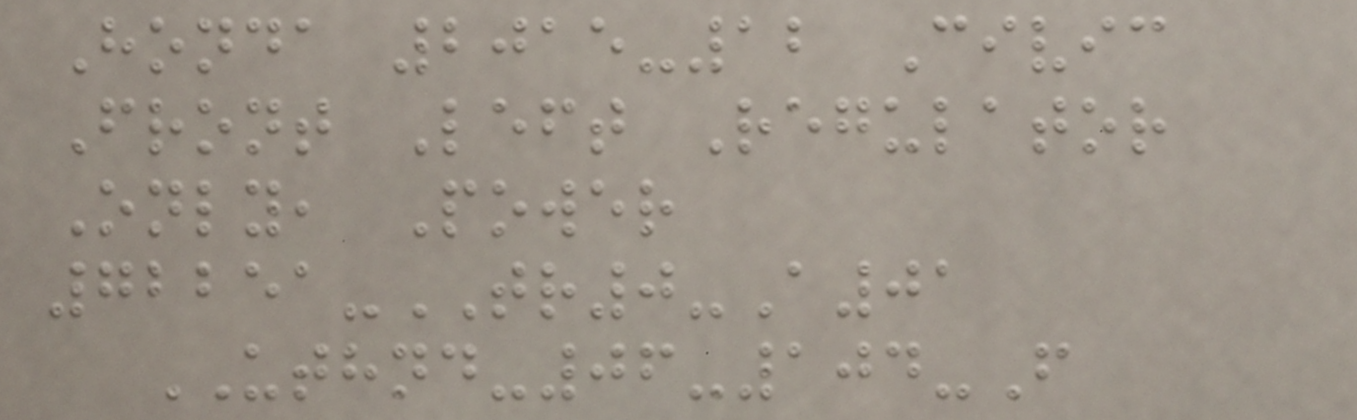Honda 2015-12 Civic
Front Left Regulator
Only, Power
72251-TR0-A01
UTHND-06-104-F
